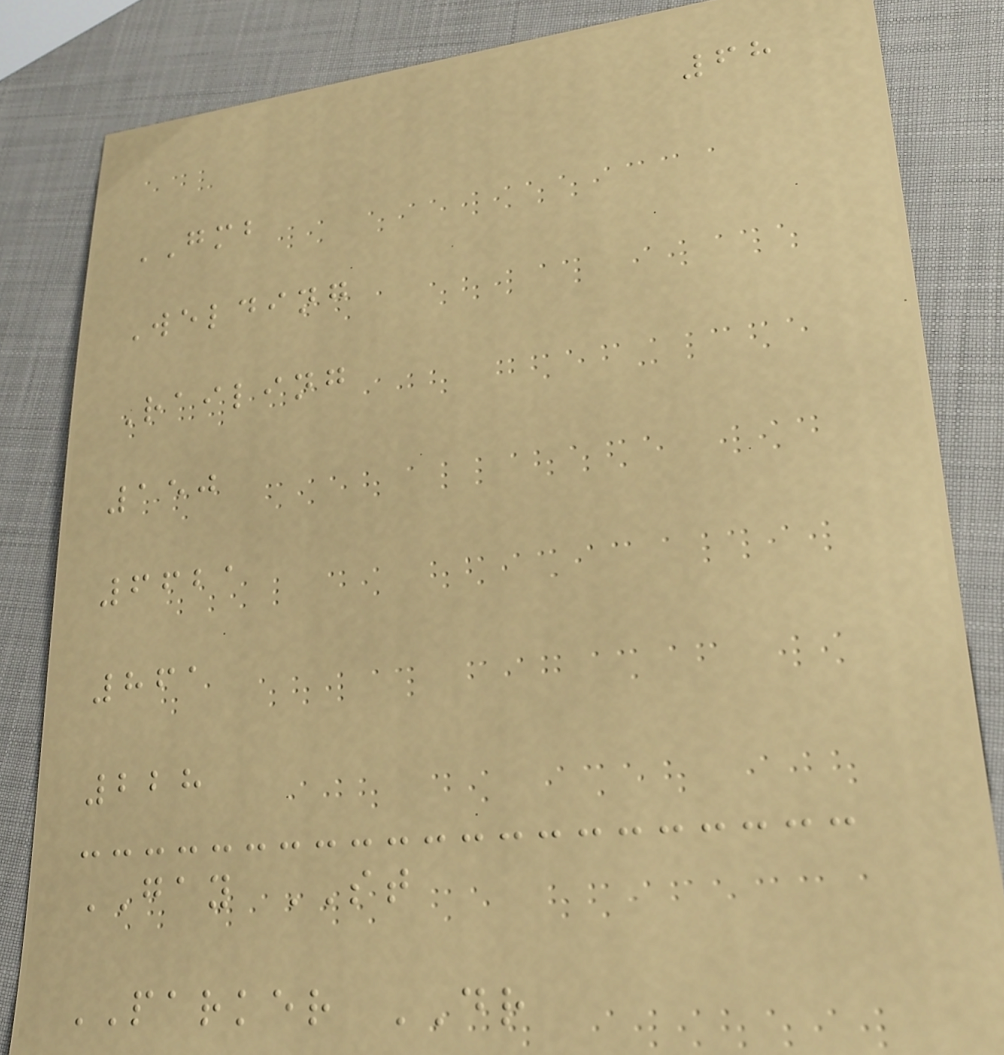68
GMB
Welding
Railing
150
6621
861
228
GAY ST
PARKER DR
